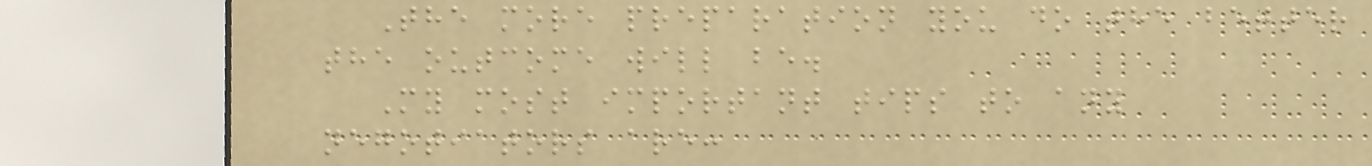The more preparation you do the better
the outcome will be.
My most important tips to any
negotiators are:
